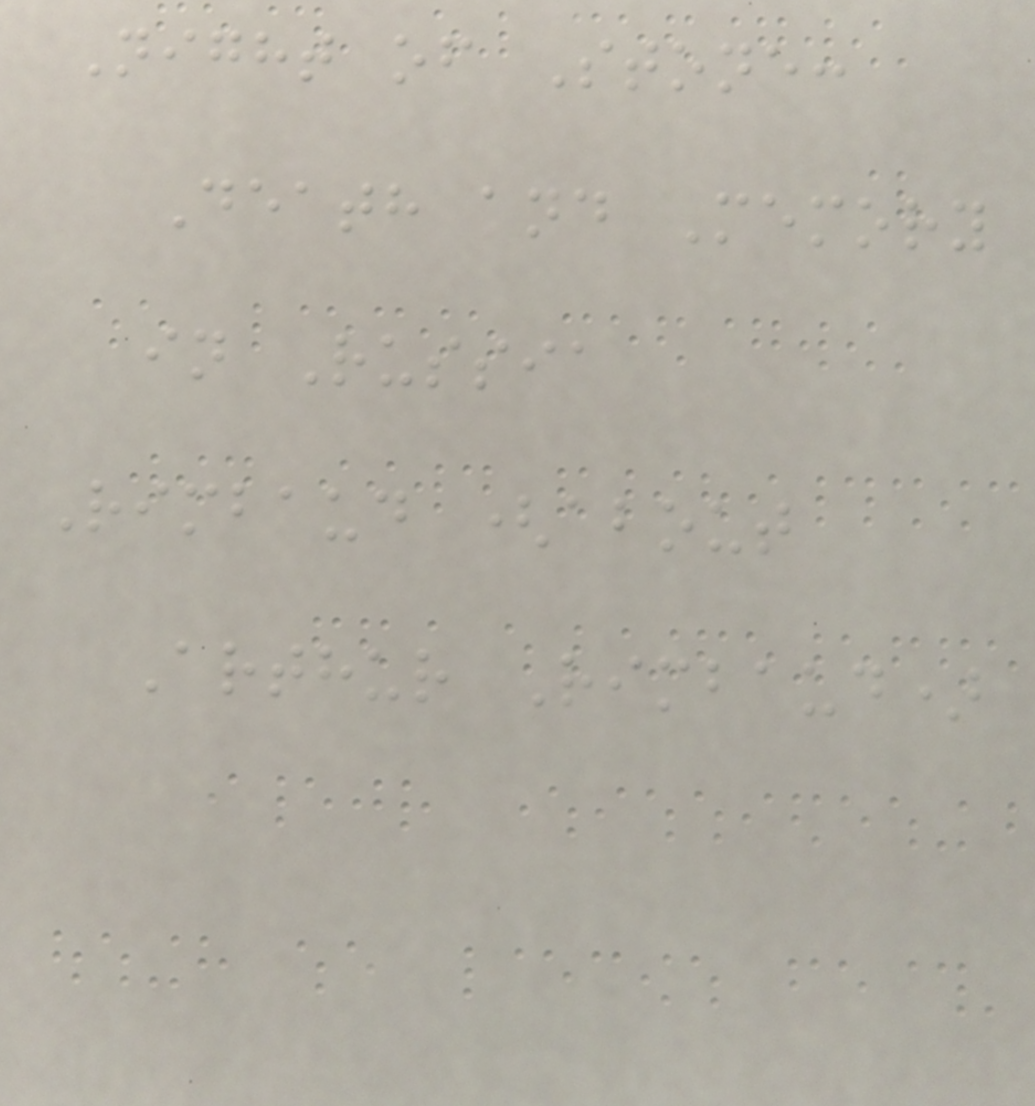Night of Stone:
Death and Memory
in Russia
Rimbaud (about
Arthur Rimbaud)
